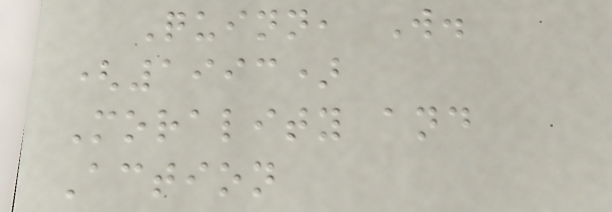Quinn, W.
(1993)
Morality and
Action
